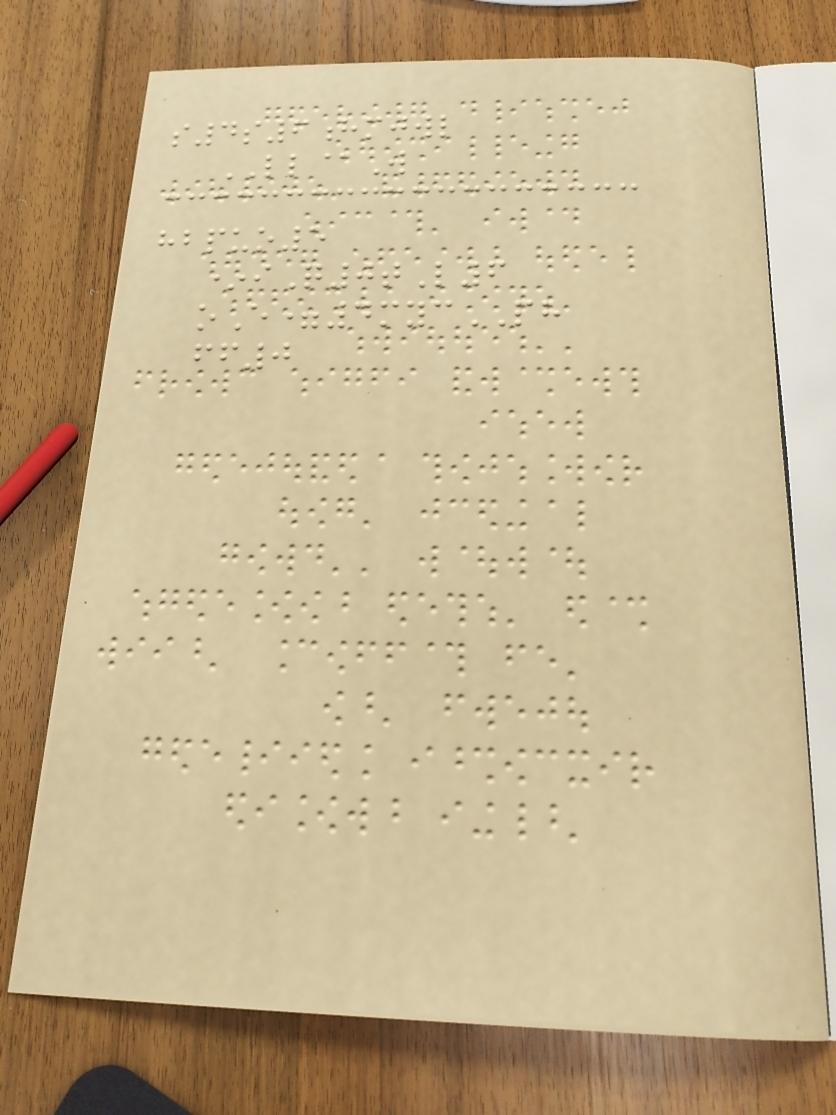s4s6hmjwl
LL@W
hbpuo5
*iQ0tL6
oE=4mycPH
ff0
